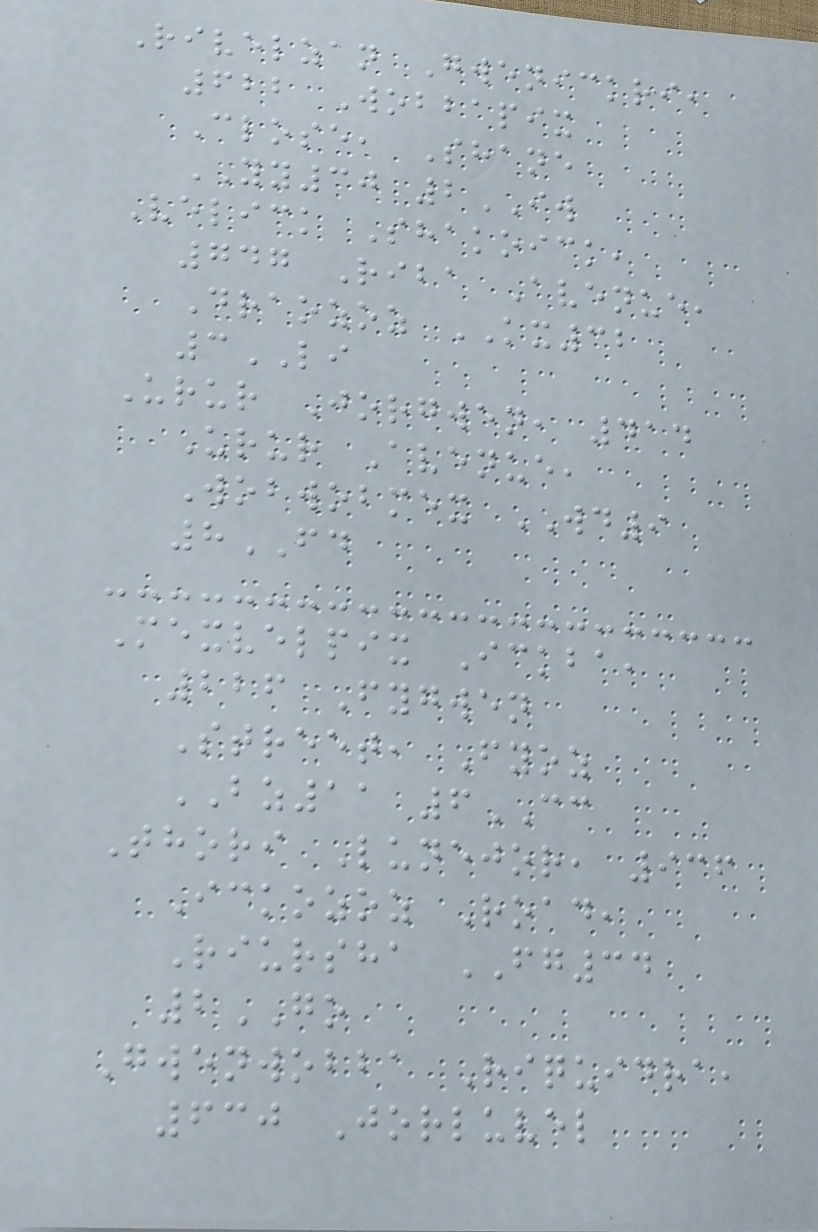Rivelzan Gwenickri,
622 Wobbapix
Close, Shane
YY30 2IW
Velick Shakoick,
747 Riba Avenue,
Draozoz KX32
3LI
Urur Jorgwen, 414
Urur Avenue,
Wobwobmex WD9
8FD
Mexvelpix Ickba,
226 Fygwen
Street, Fyoz
BZ11 6CC
Thori Lunejor, 936
Ickozoz Road,
Riursha FG34
2GO
Gwenwobba Riquidra,
630 Jorluvel
